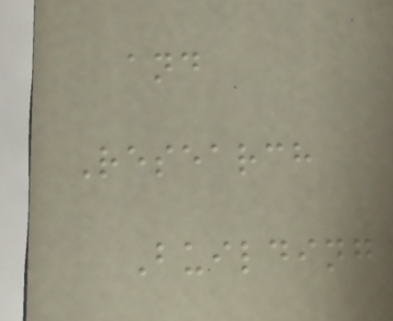and
Research
Building
